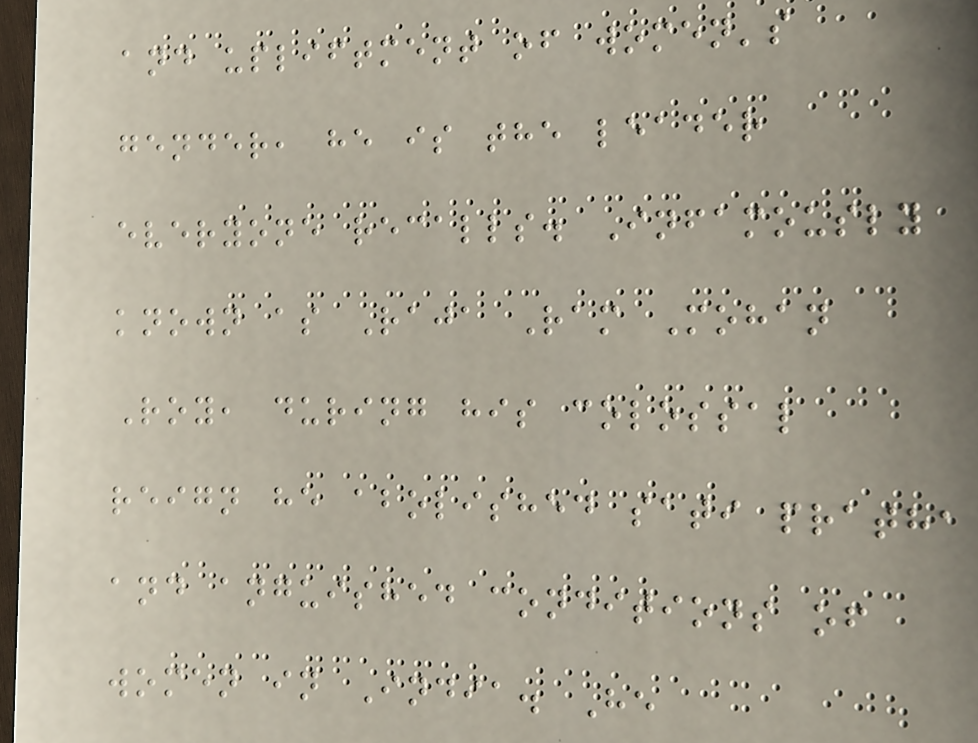and upliftment of women's
gender, he is the leader
everyone recalls. Infamously
known as Raja Ram Mohan
Roy, during his colossal
reign he abolished sati pratha
and anguished conditions of
women in India. He
